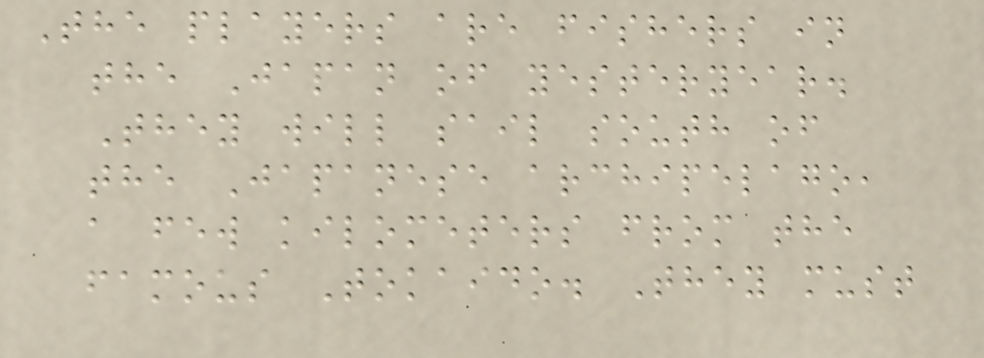The players are fishers in
the Japan of yesteryear.
They will sail south of
the Japanese archipelago,
a few kilometers from the
famous Tokaido. They must
